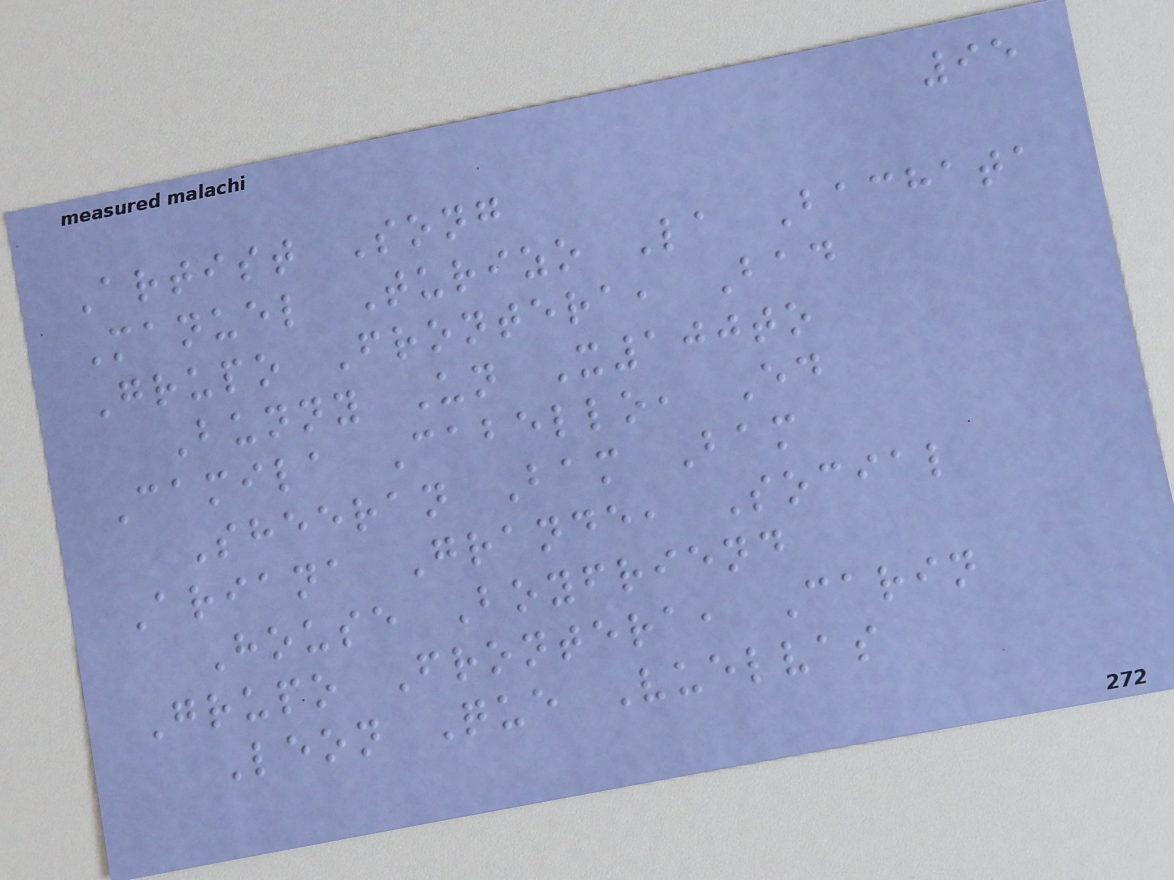95
Artist Song
Manuel Turizo La Bachata
Grupo Frontera, Bad
Bunny Un X100to
Camila Cabello, Ed
Sheeran Bam Bam
Ariana Grande, Social
House Boyfriend
Grupo Frontera, Carin
Leon Que Vuelvas
